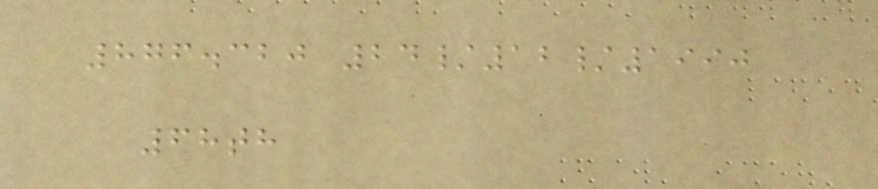876.320 24/12/1990
68th
